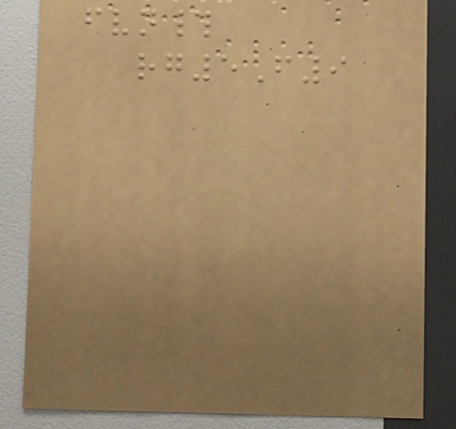fvn#
rg5F9
